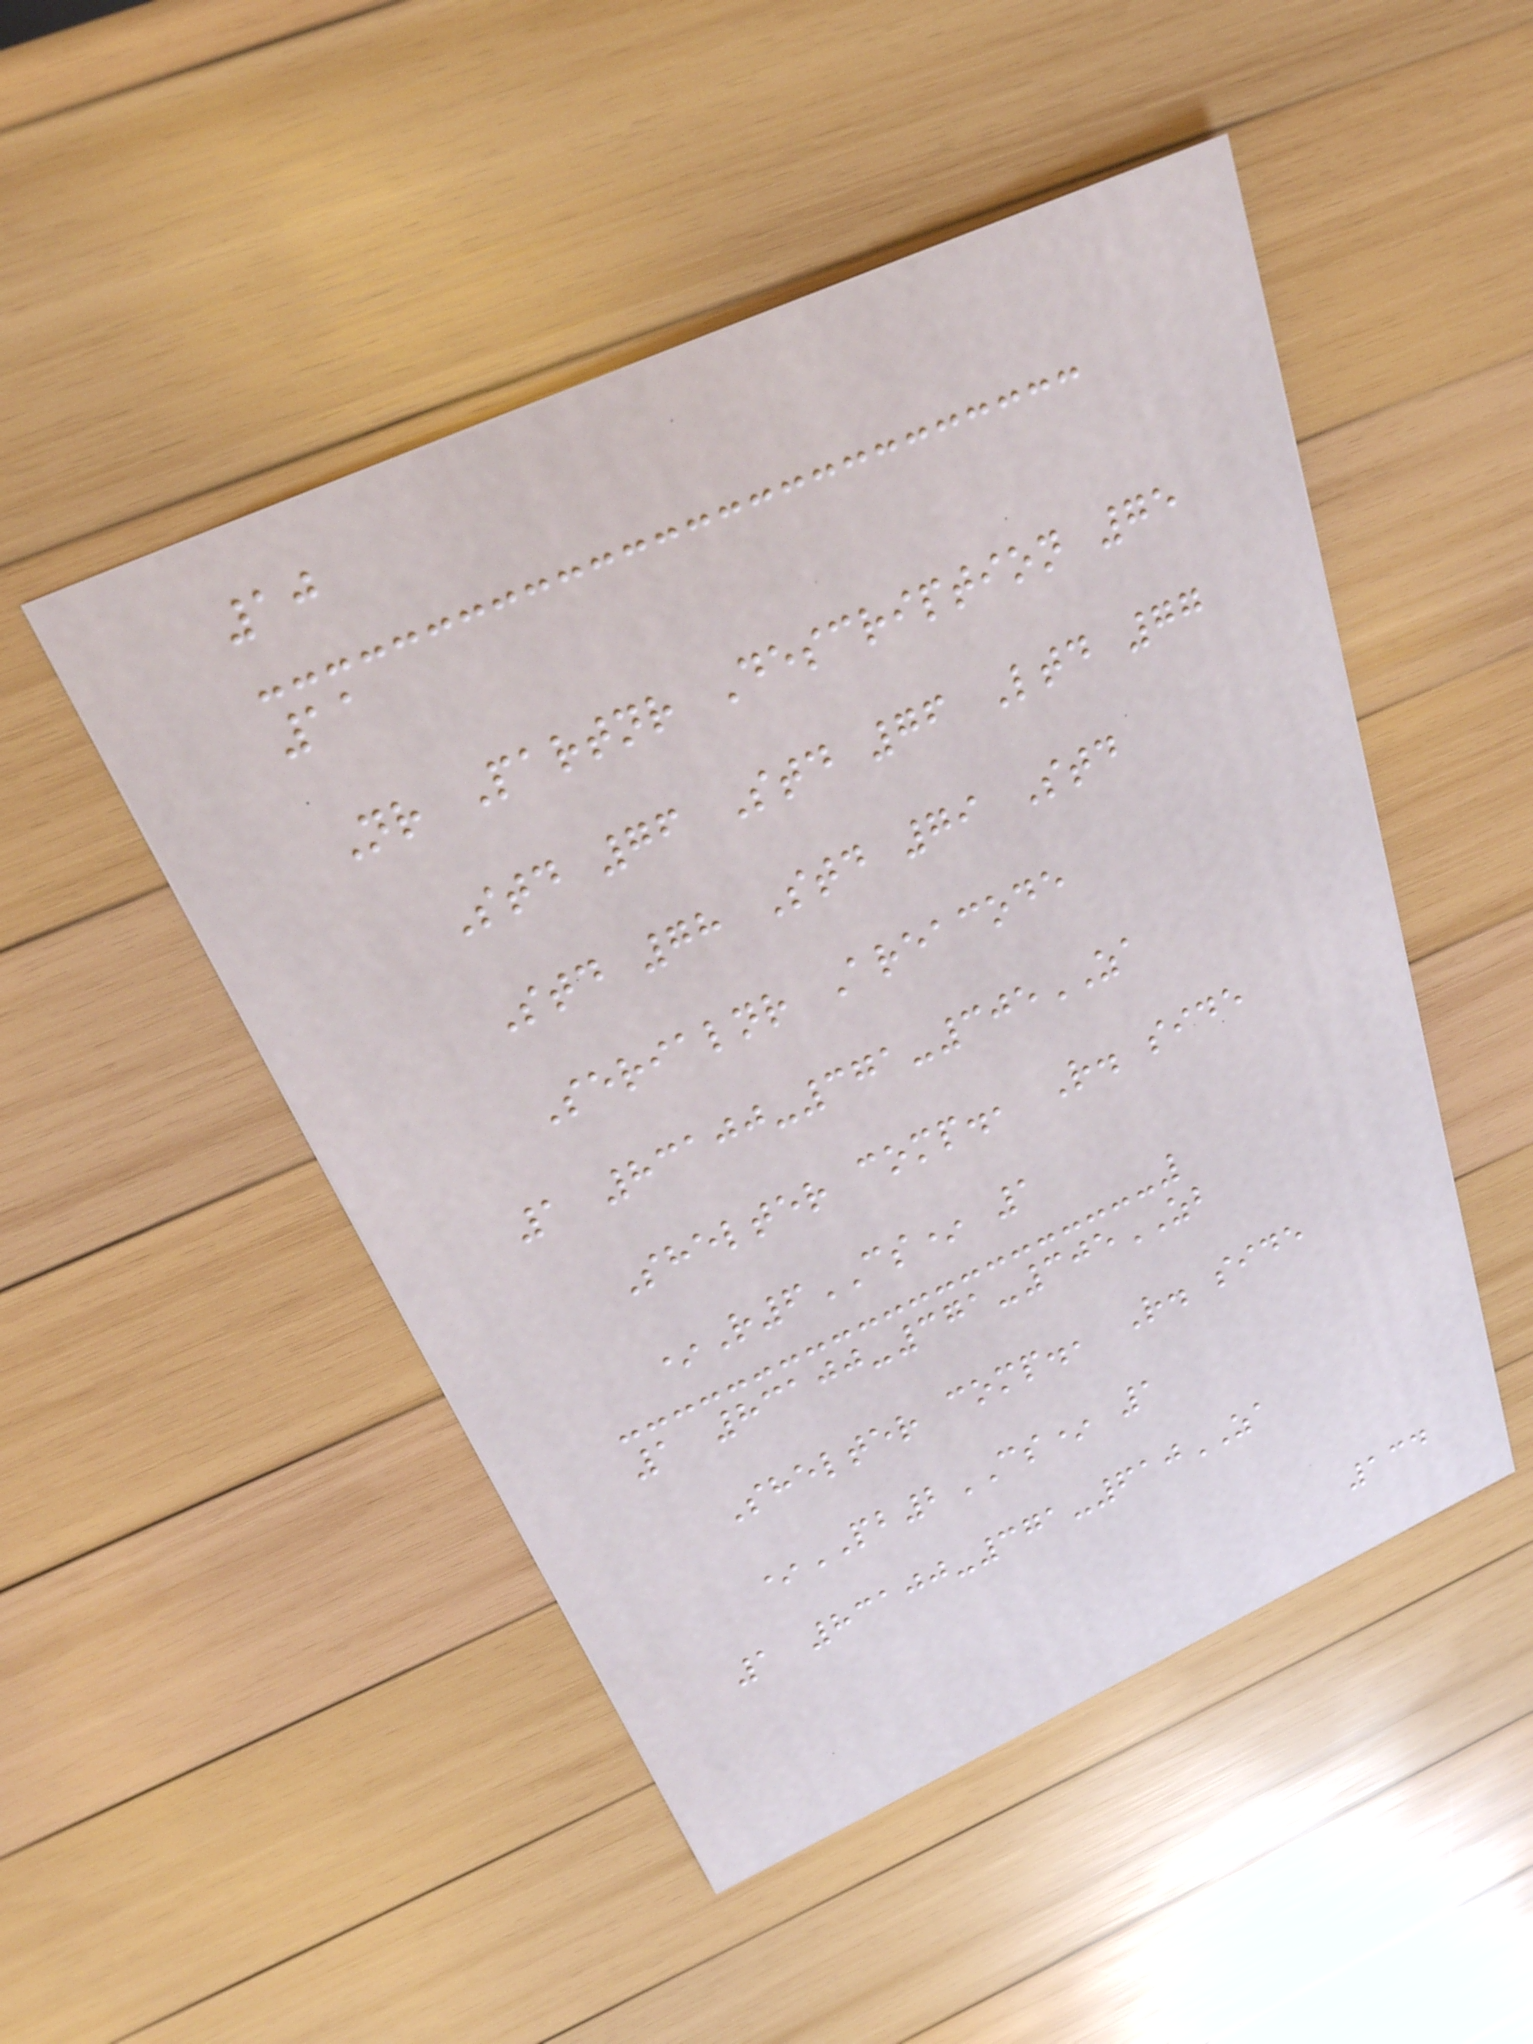10
11
Nr Partnr Description 75
Std 76 Std 76 Ltd 77
Std 78 Std 79 Std
Serialnr Areacode
1 83100-371-305ZA
Shelter comp., R. side
*R6CS* 1
1 83100-371-305ZB
Shelter comp., R. side
*PB2CS* 1
1 83100-371-610ZA
134
